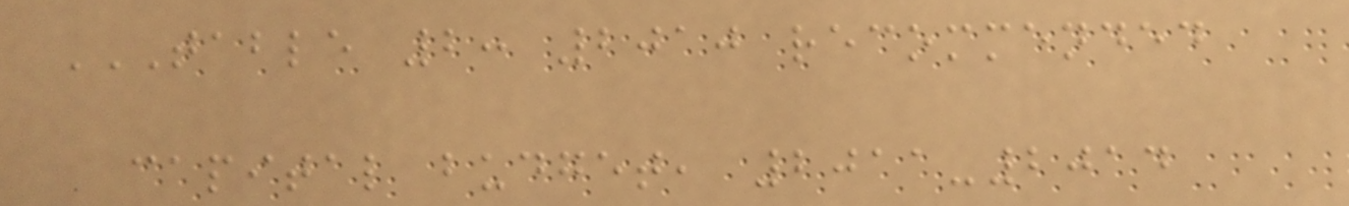TABLE 2: 2010 RECOMMENDED
CAPITAL BUDGET, 2011-2014
